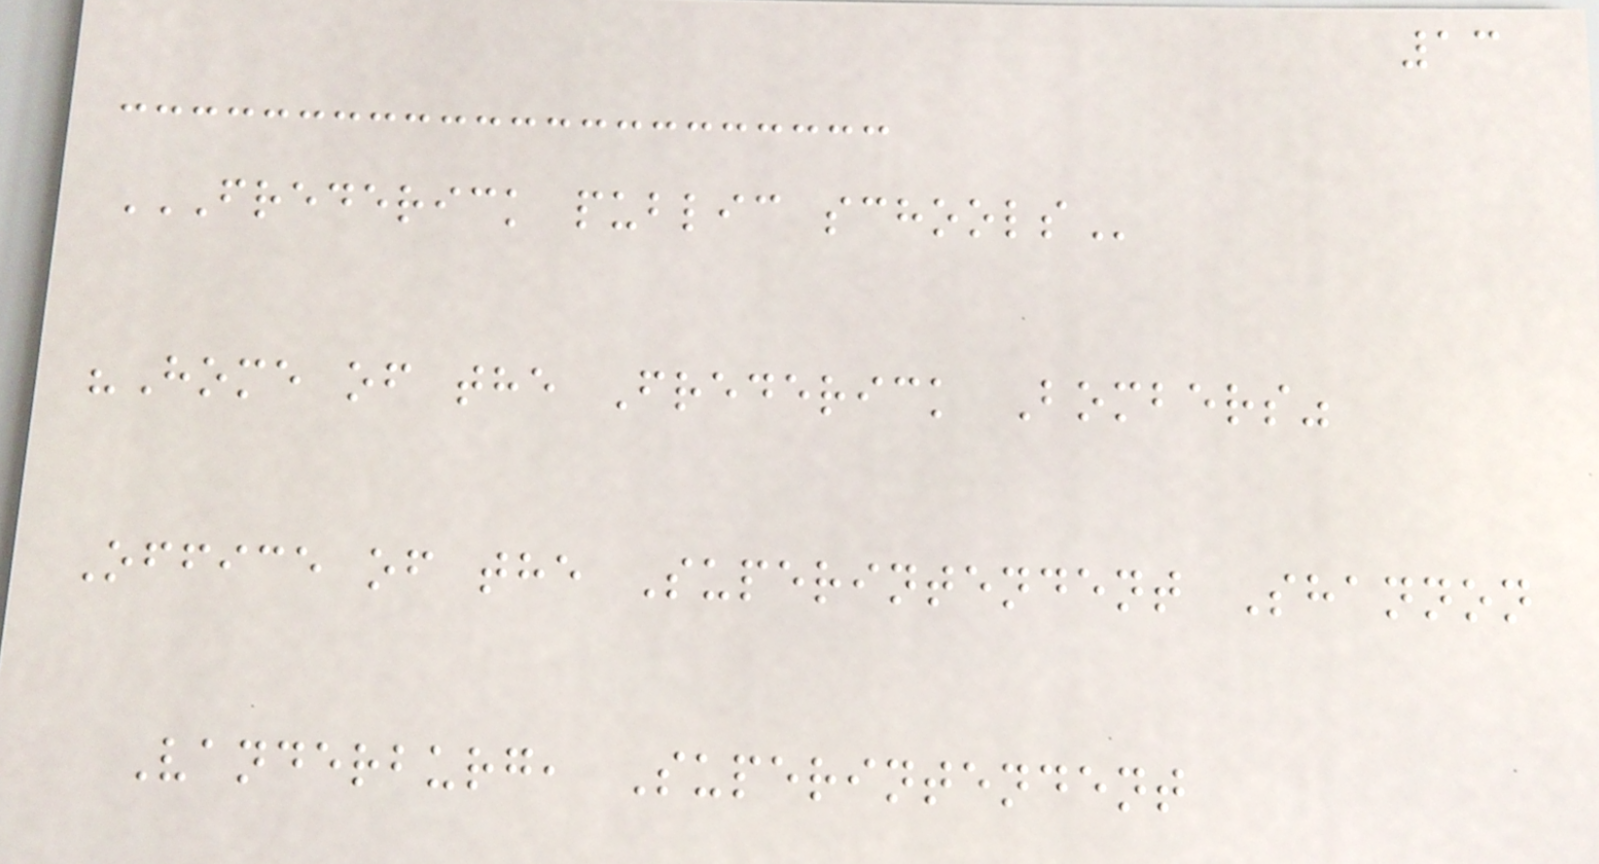13
FREDERICK PUBLIC SCHOOLS
"Home of the Frederick Bombers"
Office of the Superintendent Shannon
Vanderburg, Superintendent
